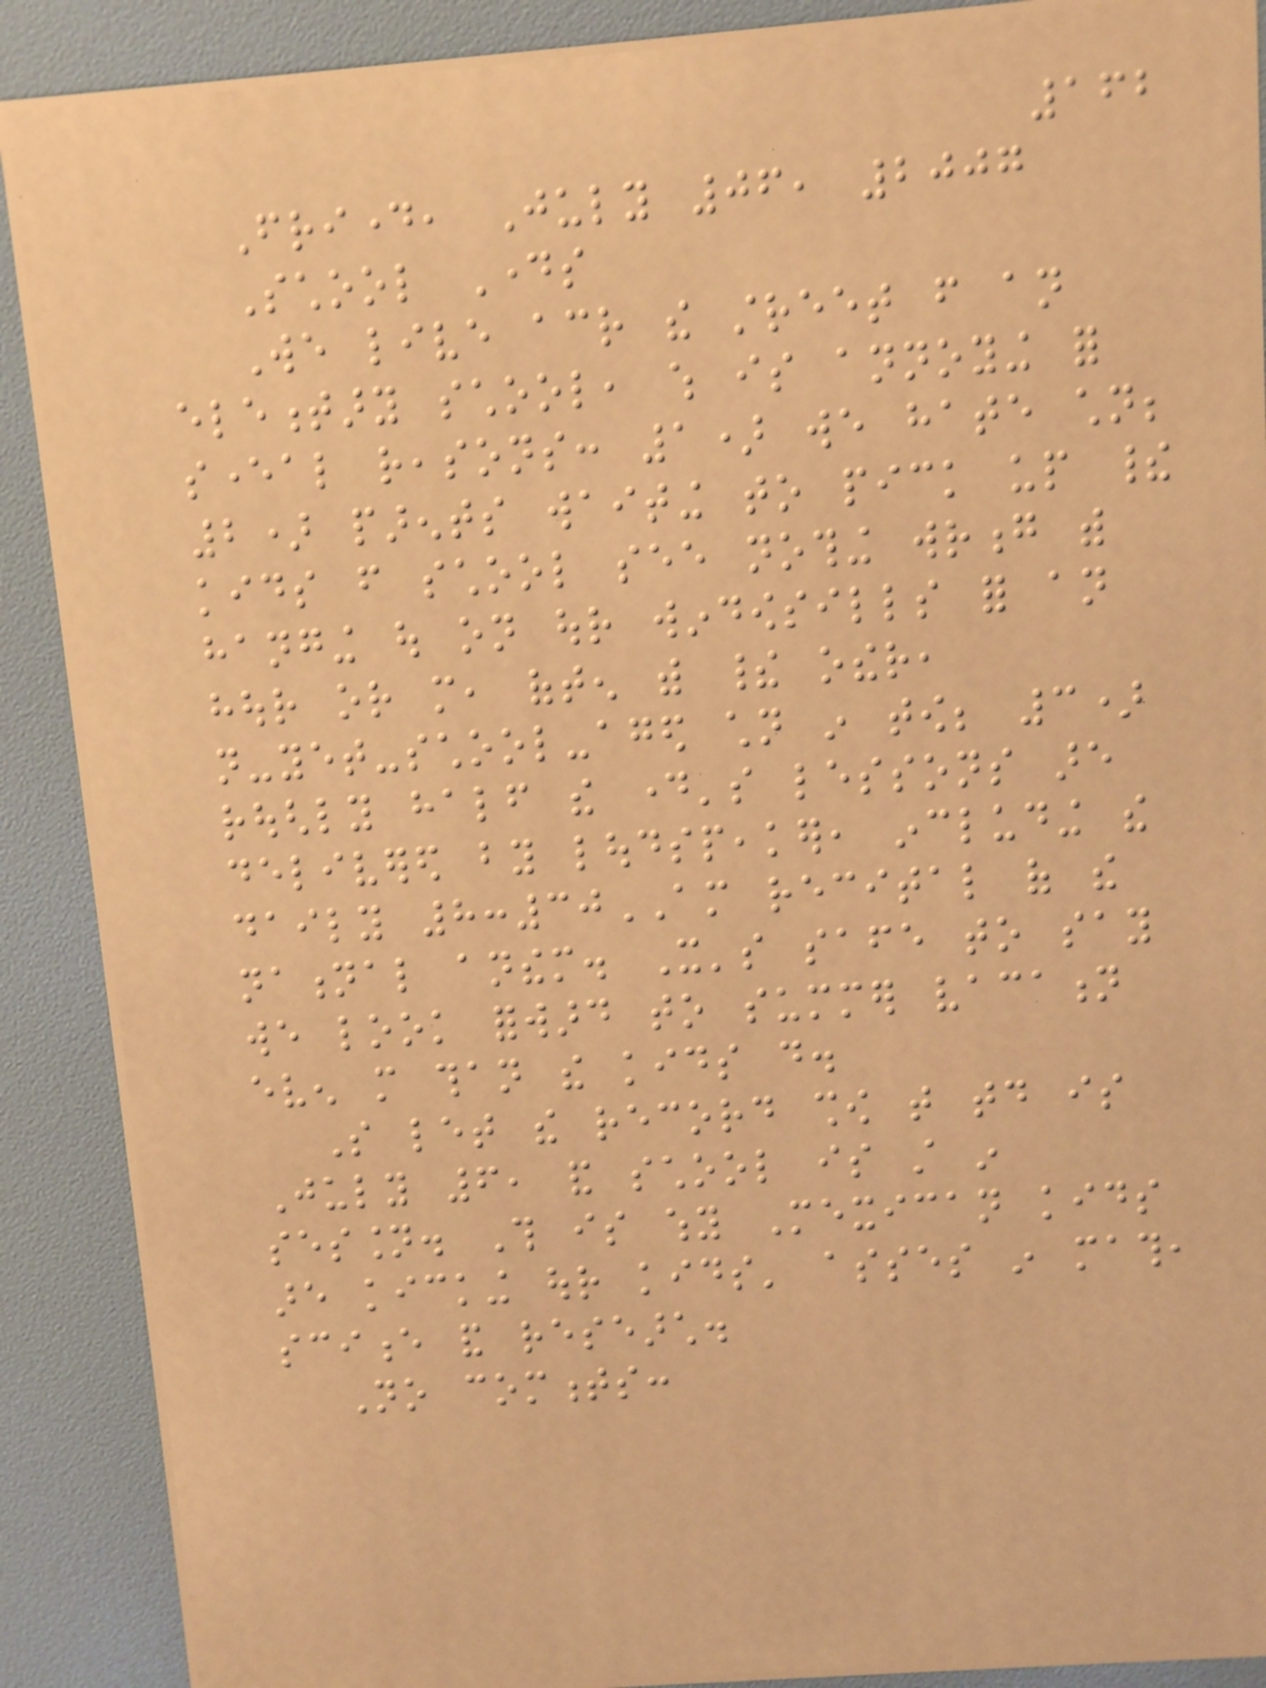162
Friday, July 06, 2007
School Days
We live across the street from an
elementary school, which is annoying for
several reasons: 1) we hate children;
2) parents waiting to pick up their
kids from school see nothing wrong with
hanging out on our windowsills for an
hour or more, often with their other,
not-yet-school-aged children in tow; 3)
roughly half the day's lessons are
delivered by loudspeaker, including the
daily 8:30AM recital of the
national anthem. It's safe to say
we look forward to summer vacation
even more than the kids do.
So let the record show that today is
July 6, and school is still in
session. This is why Mexican kids
are kicking our kids' asses in math,
science and research.
No comments:
